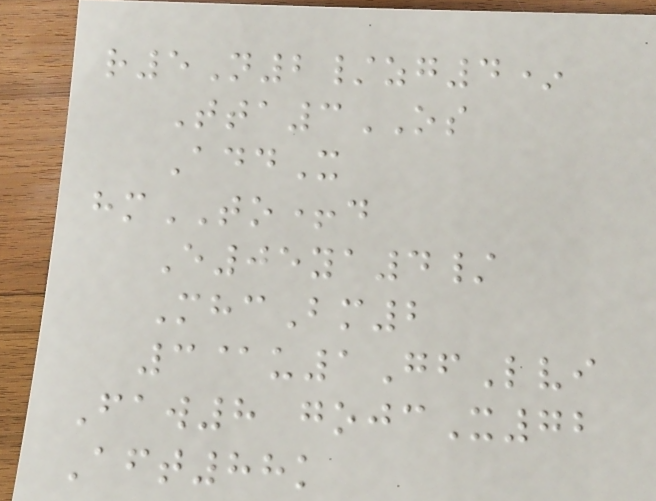r5N2/zg4*
Tta3OS
AddX
hmTO+d
E05ya4/
MhcBm2
3@u1GfLvi
Faw8 gojcX72
Aft88k
